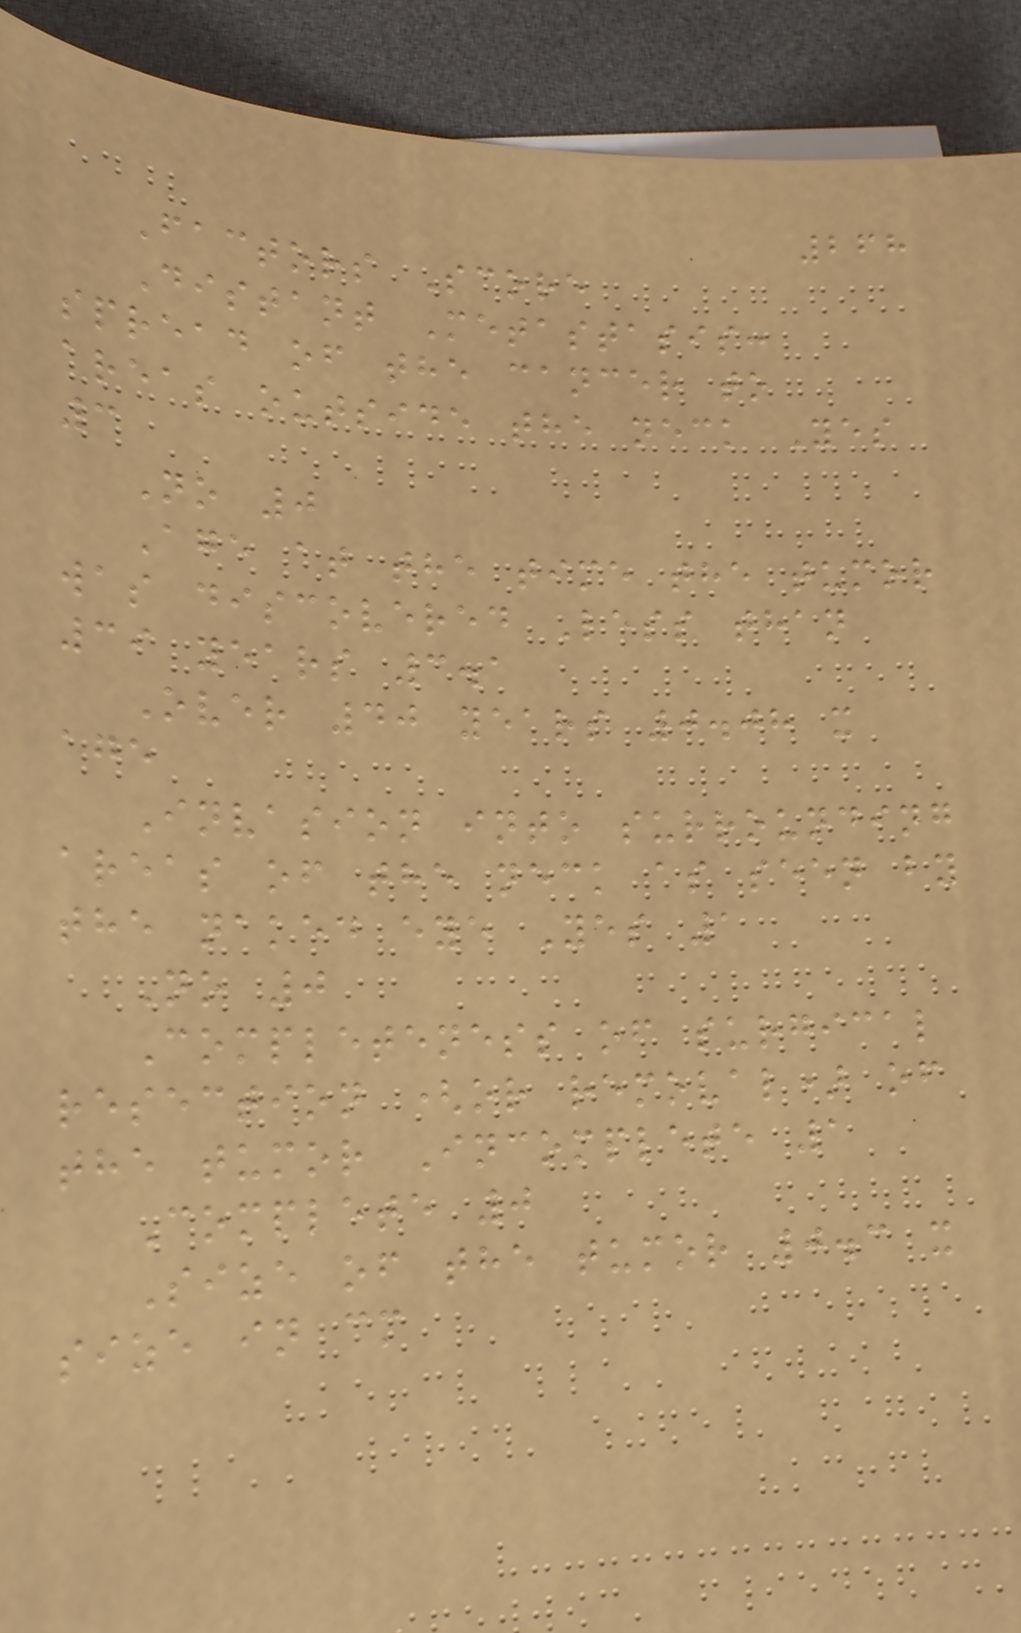268
Factors Score
Distant Metastasis:
spread of the cancer to
areas outside the neck Yes
3
No 0
Age at the time the tumor
was discovered Less than
39 years 3.1
Over 40 years 0.08 x
age
Invasion into surrounding
areas of the neck as seen by
the naked eye Yes 1
No 0
Completeness of surgical
resection (or removal) of
the tumor Incomplete 1
Complete 0
Size of the tumor 0.3 x
size in cm
